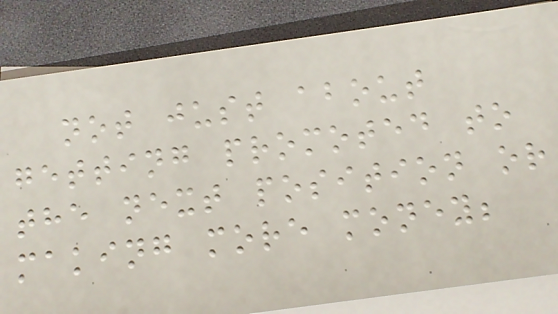not just about
getting promoted to
the next position or
making more money;
